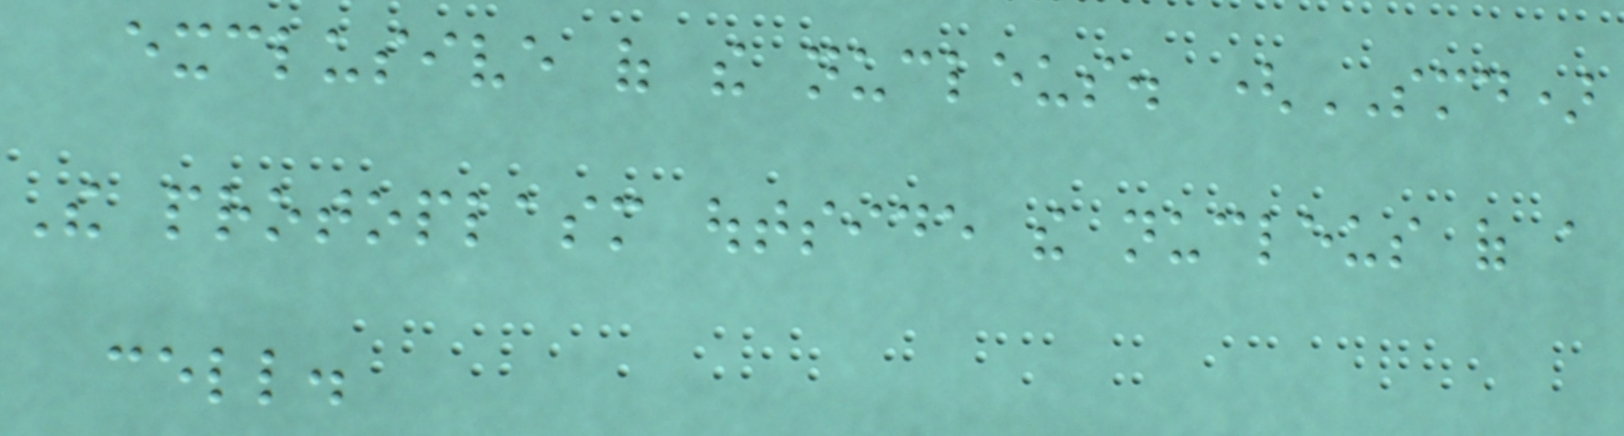exclusive of the nucleus. (SMD)
The protoplasm outside the nucleus of a
cell.
